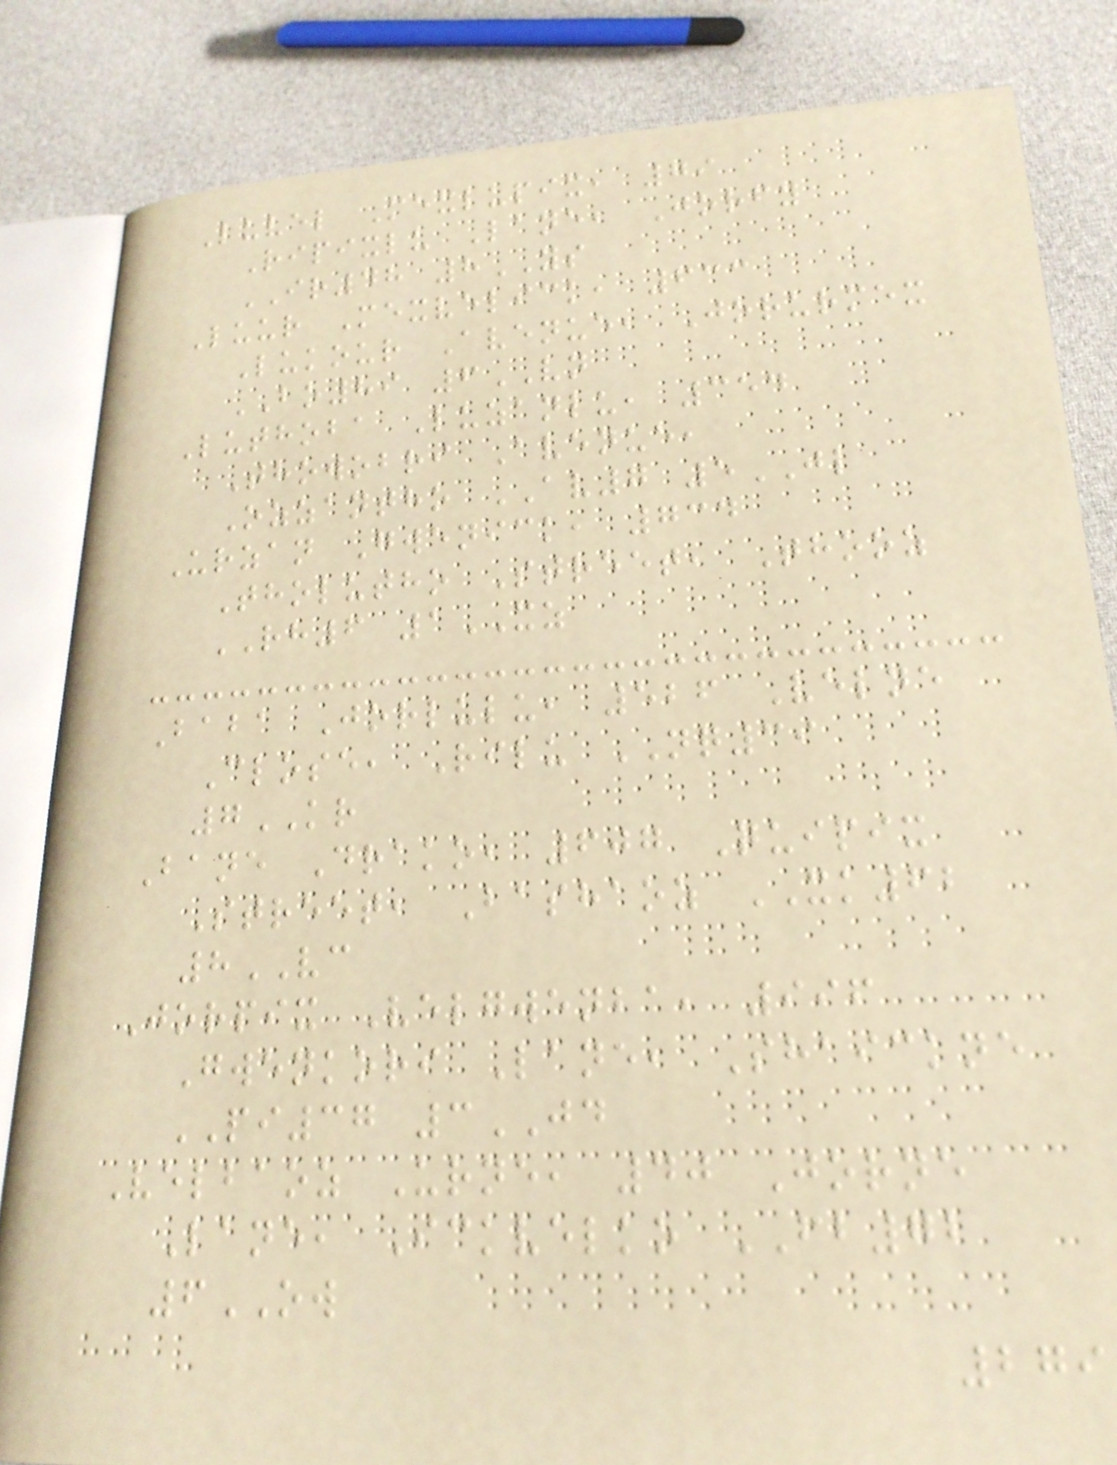Luvel Mexlupix, 79
Ripixlu Lane, Jorfy
IR48 8YS
Luur Mexvelick, 633
Lukour Avenue, Jorurmex
BO89 6VN
Luthoba Luzanlu, 354
Thowobri Avenue,
Ozzantho AV7 5JL
Urzan Gwenick, 734
Tholutho Street, Thooz
RH6 1XZ
Baba Jorlulu, 526 Velne
Close, Rilu NQ39
7KR
Bane Drako, 607 Quipix
Street, Bashaoz XK62
8VC
Jorpix Velgwenba, 996
Gwenkori Lane, Shaickne
PI37 3JD
Velbaoz Urne, 40 Jorne
Lane, Ickvelko FB72
6OW
279
